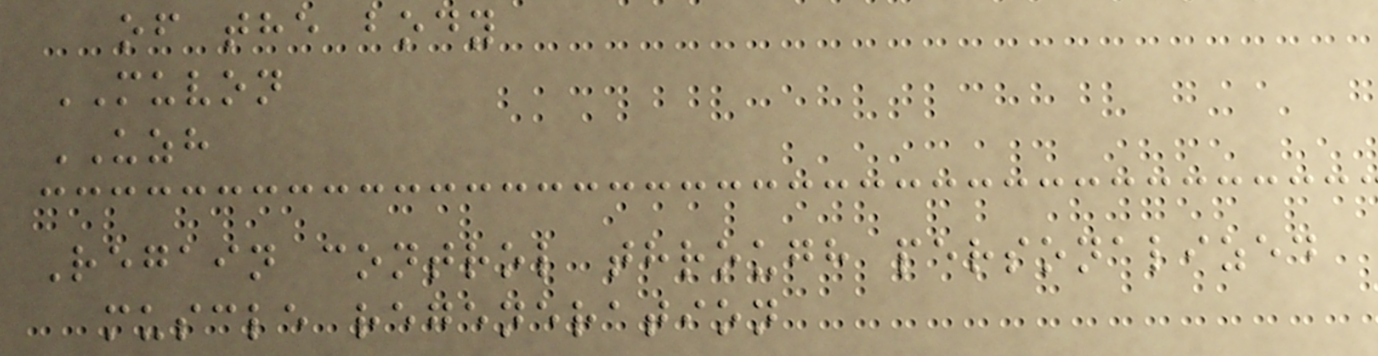of the body
MUVON
UZH
Regain control through personalized
muscle regeneration
